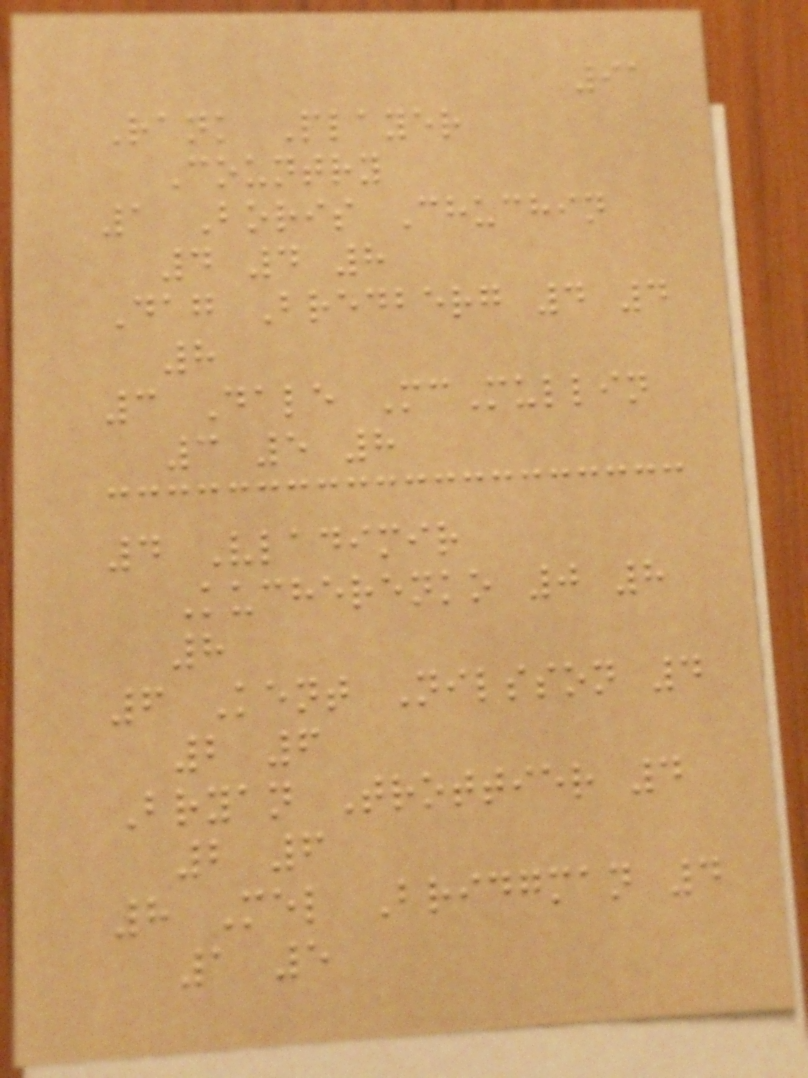91
Rank Player
Country
1 Boris Chuchin
4 4 8
Dag Bredberg 4 4
8
3 Dale McMullin
3 5 8
4 Vladimir
Kucherenko 0 8
8
6 Kent Nilsson 4
2 6
Bryan Trottier 4
2 6
8 Mel Bridgman 4
1 5
